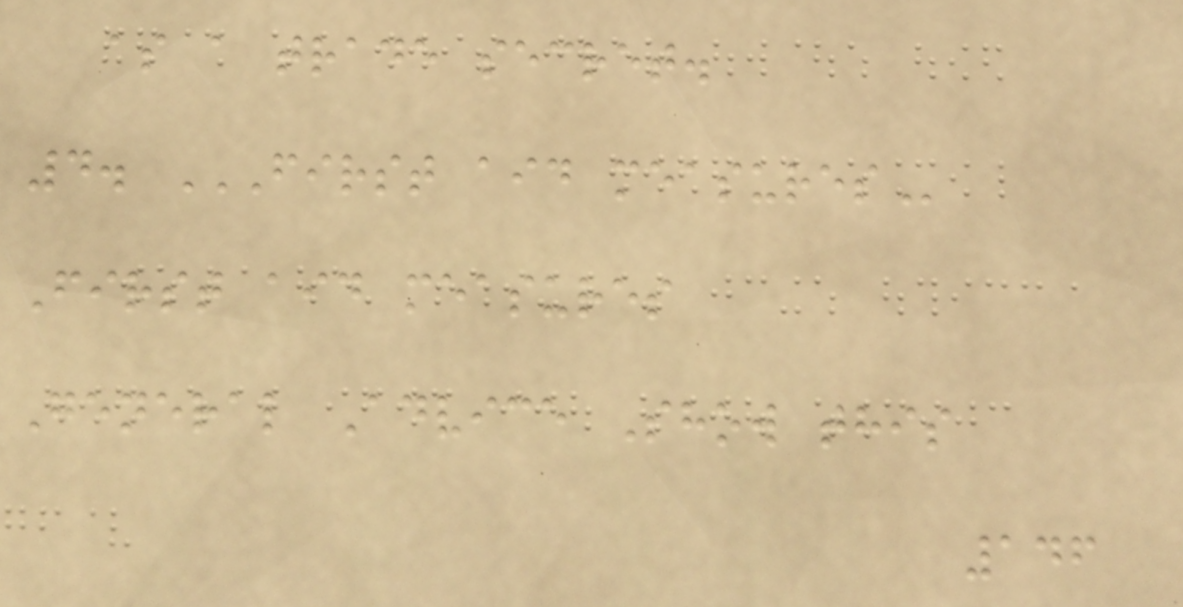as a trade secret.
4. FIRST AID MEASURES
First aid measures
General Advice Show this
146
